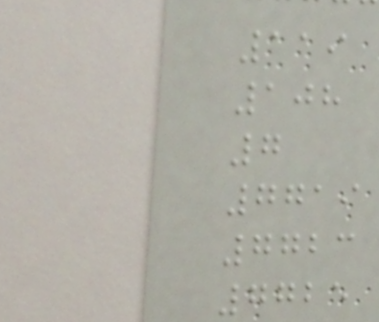119
108
7
7719
7723
7725
